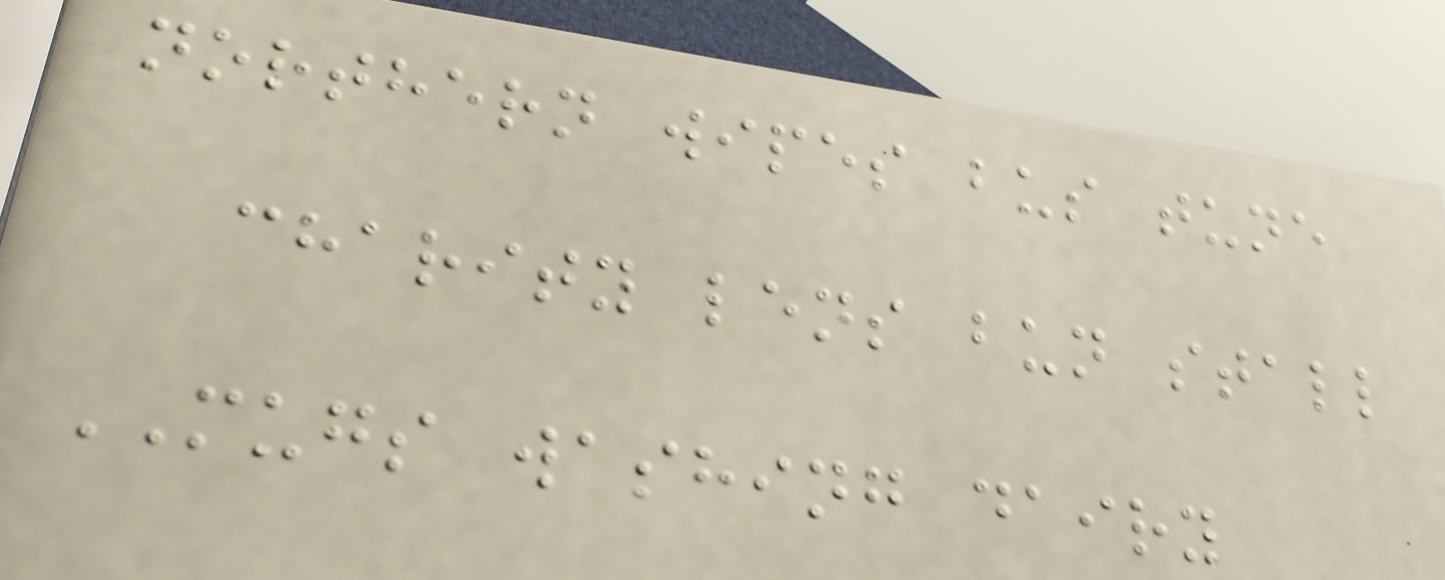northern wipes bus tune
charity lens bun stall
MUGS washing dairy
